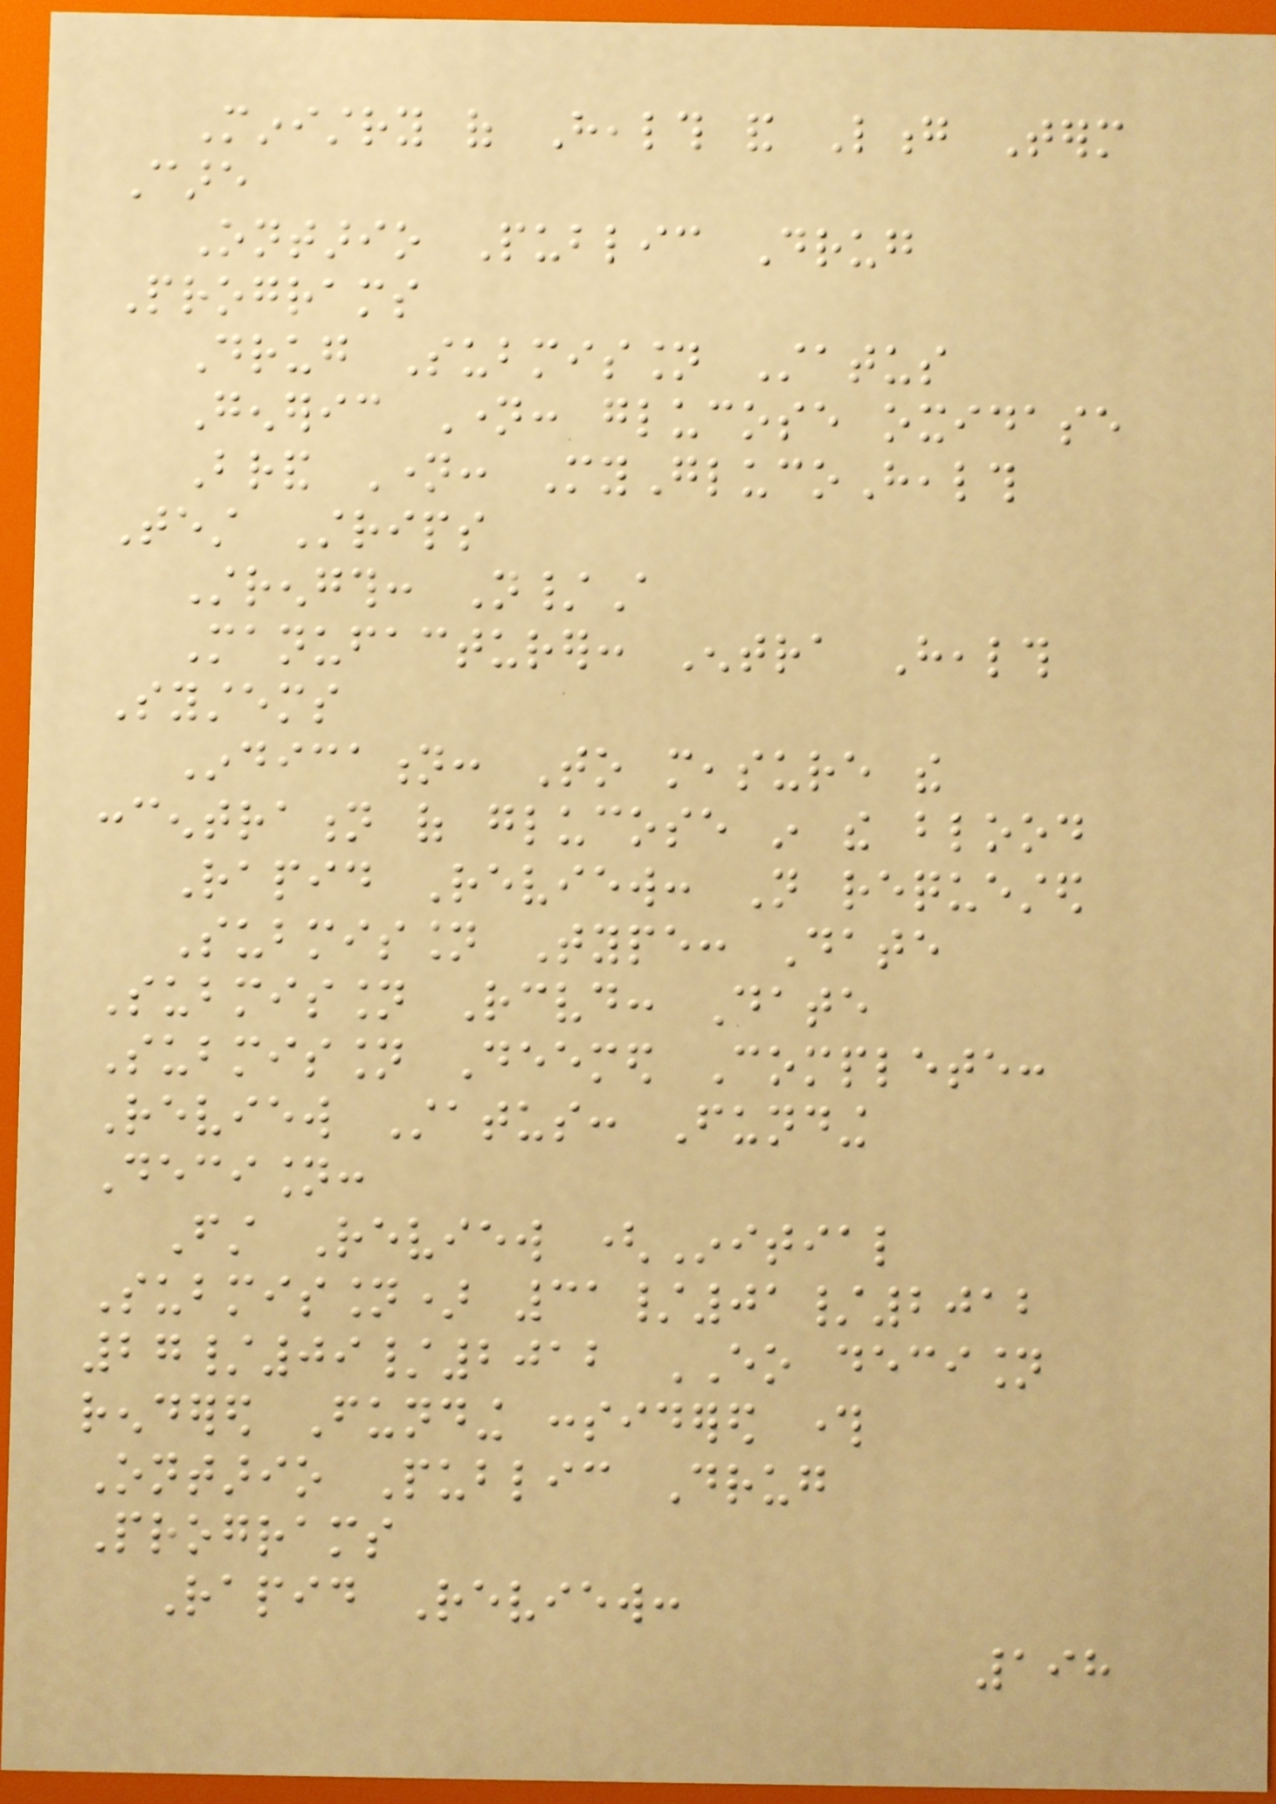Ministry of Health and Long Term
Care
Ontario Public Drug
Programs
Drug Submission Status
Generic Name: glucose oxidase
Brand Name: MyGlucoHealth
Test Strips
Strength: N/A
Manufacturer: Entra Health
Systems
Indication: To measure the
concentration of glucose in the blood
Rapid Review: Not requested
Submission Type: Date
Submission Received: Date
Submission Deemed Complete:
Review Status: Funding
Decision:
First Review (Initial
Submission) 31/01/2012
27/09/2012 EO decision
rendered Funding considered through
Ontario Public Drug
Programs
Rapid Review:
198
